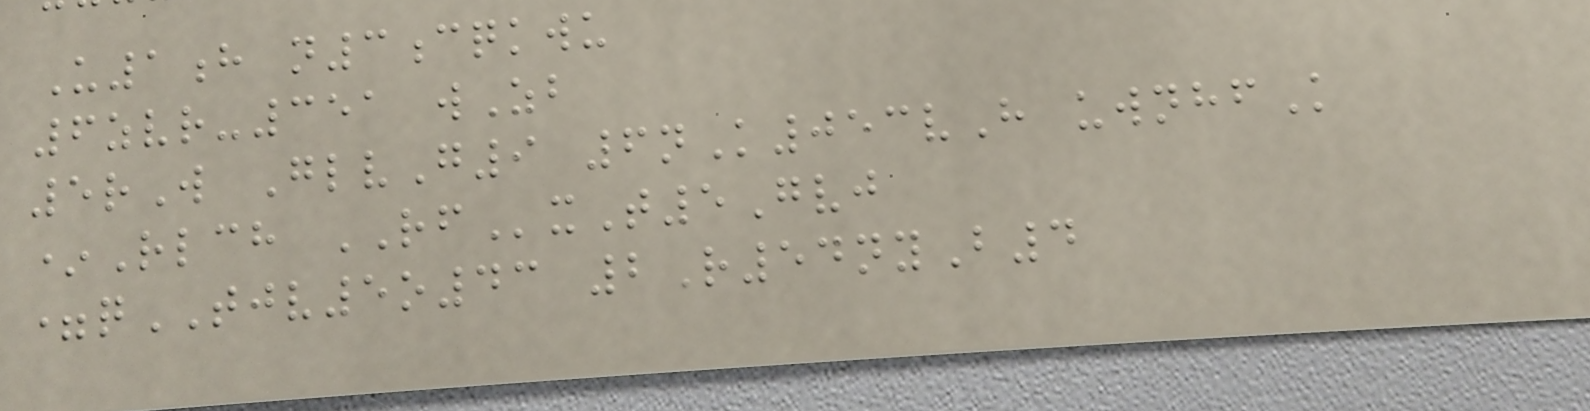U1h n3cqkwu
6zvr-351 wZb
5rW GlvG9 6nK053vH uwnhfK
*Rlch RFxT5Gvj
=qTJV5o43 2R54nyB4
